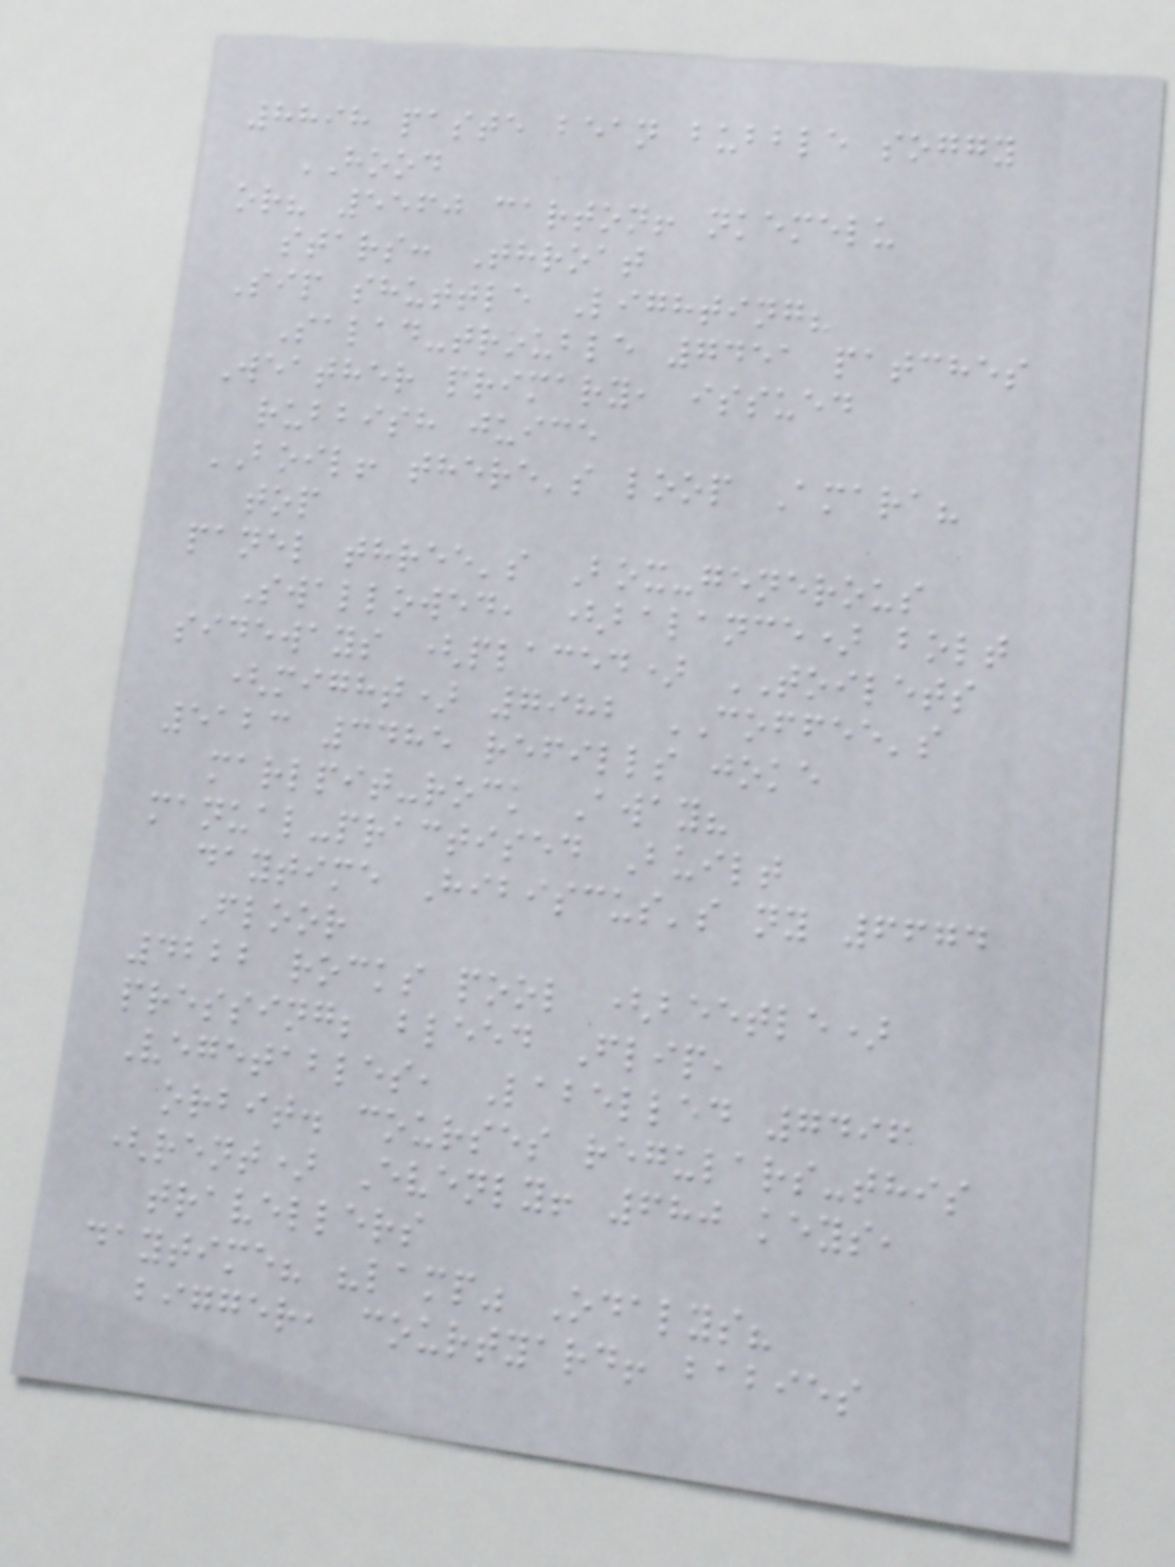8898 paste bean bubble soggy
HOOD
or? 5560 carton! nkemelu
stars: Throat
Sip shuttle Lighting?
Salad-trouble 7451 patches
Weather primary, issued
rubbish juice
BOIL! there's loop Amara?
top
panel three's Box-generous
Swallowed, (balance) bolt
sideways (placed) TOILETS
(might) 7982 COFFEE's
5123 3485 refills joke
marlpit-rock Away?
manual-practised Built
daytime Hibiscus's ny 6674
Floor
4222 rocks pool (beetle)
pressing; bleed Flip,
Vegetables, Labelled 7496
orbit. courses regulars-this
(rent) Evenly! 680 keys,
travellers
daytime? "lamp" Odalys?
bigger, courtyard! babies
